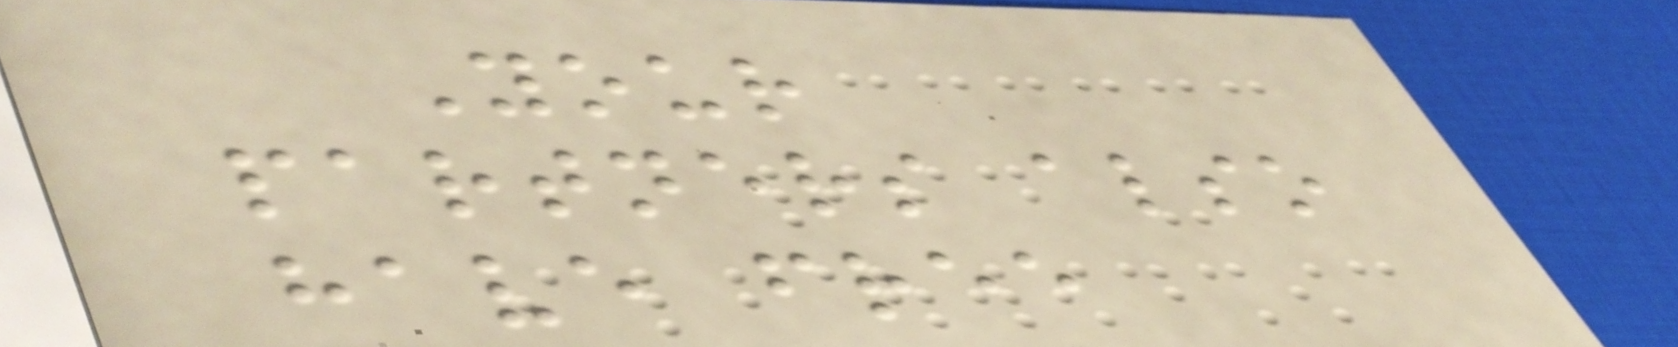Your
partners also
have free
